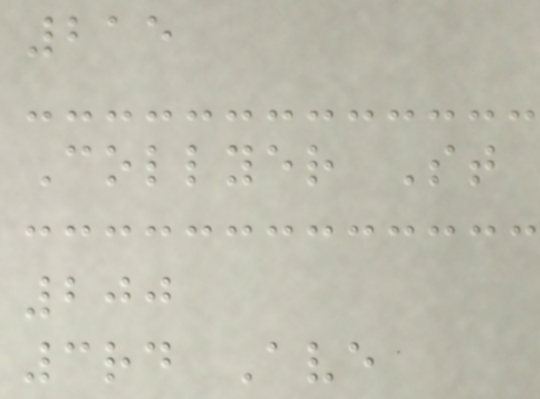215
Collyer St
200
3rd Ave
